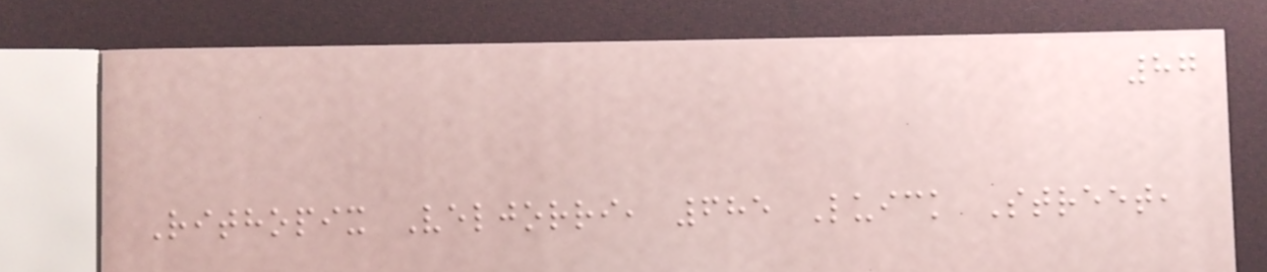87
Rithopix Veljorri, 685 Luick Street,
